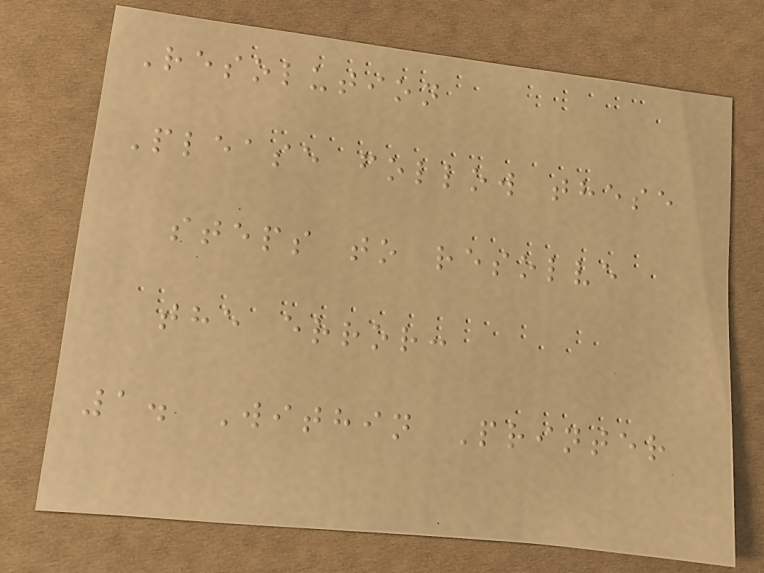Resolution
Please follow these
steps to resolve
the error:
1. Within Printer
